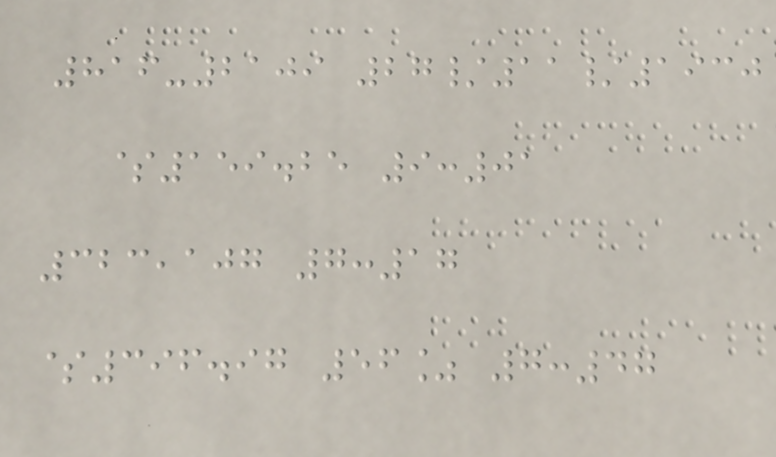816-2109 27/11/1930
$159.25 9:01
323,107 7:17
$396.97 56% 7:47
